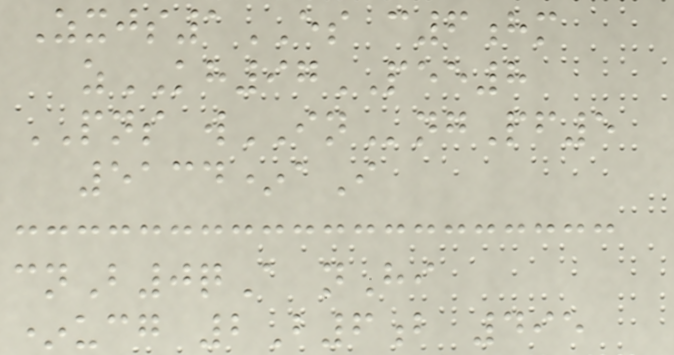Zxjs1ES c6hm
zKH97PEE8
PNS wINngPf5
5134*aI
cnB0qA nHi
*ucg 2B6b 495
